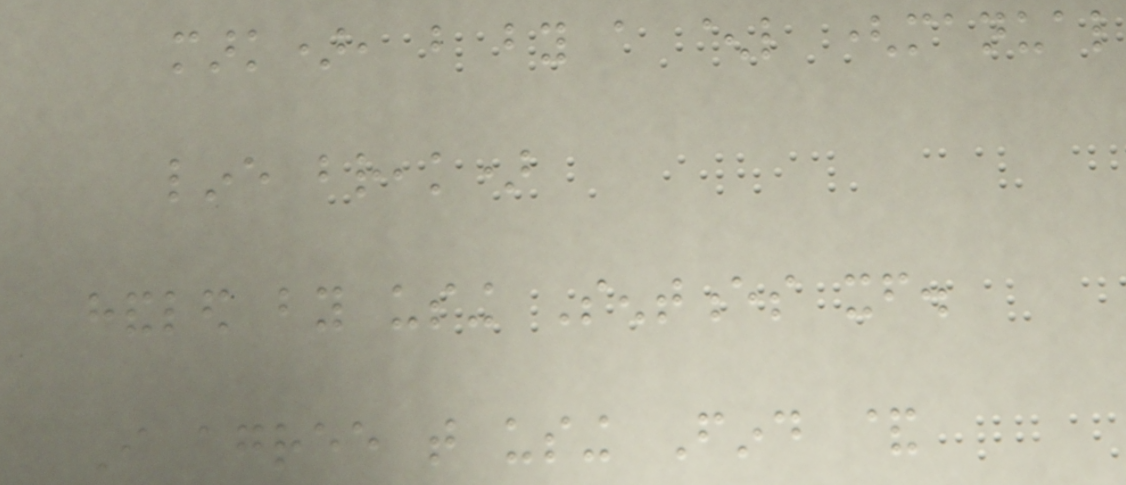mark), but by a ^l (manual
line break)
handled by using Sentences itself.
I agree that using Find &
